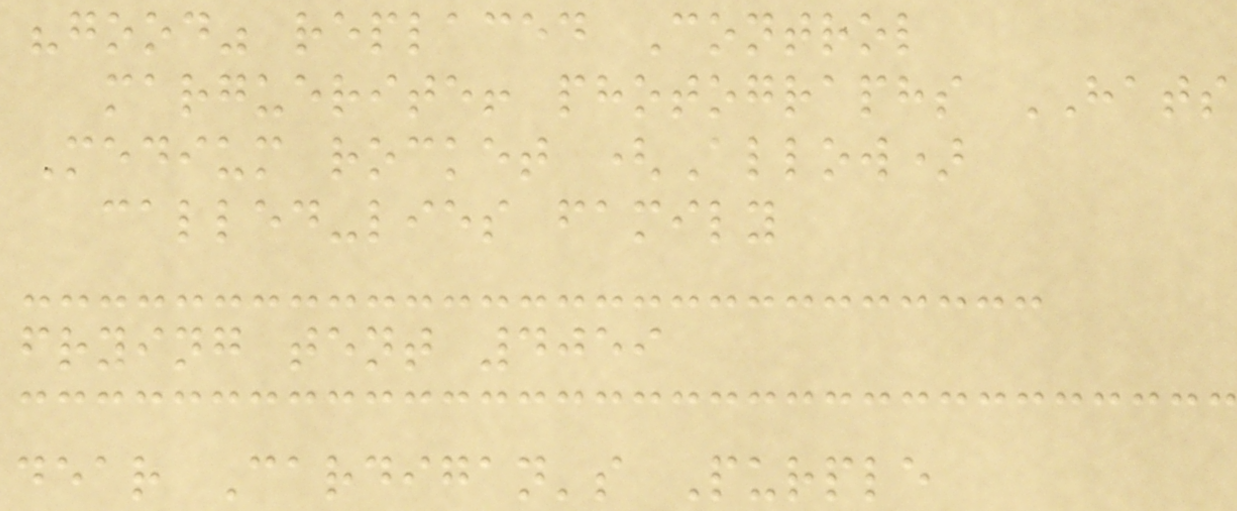"good" replaced Control
marguerite! photographs HATS
Medium rocket (Allow)
called-lies family
frying tent 4059
dear Cardigan's Purple
